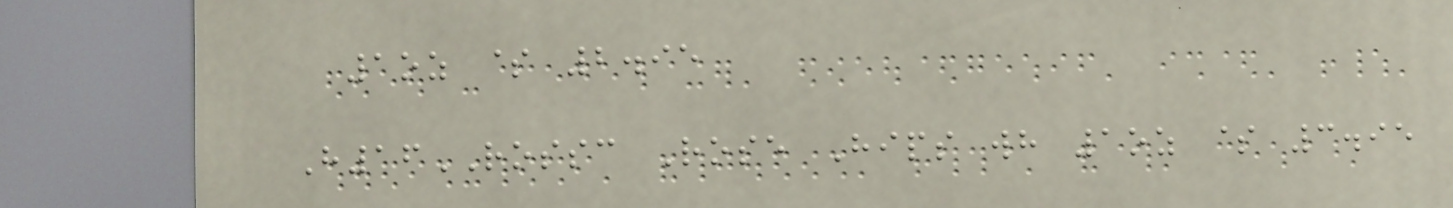1oz $ 2.95
H16ROSSC Rose Hips wh 1oz $ 3.95
